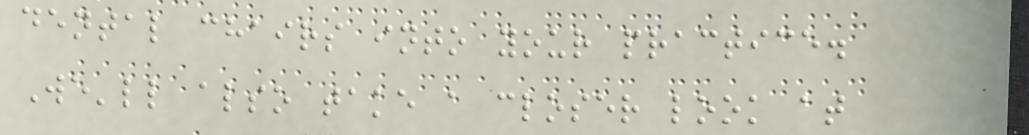dental chairs into your practice.
We'll also take a closer look at
